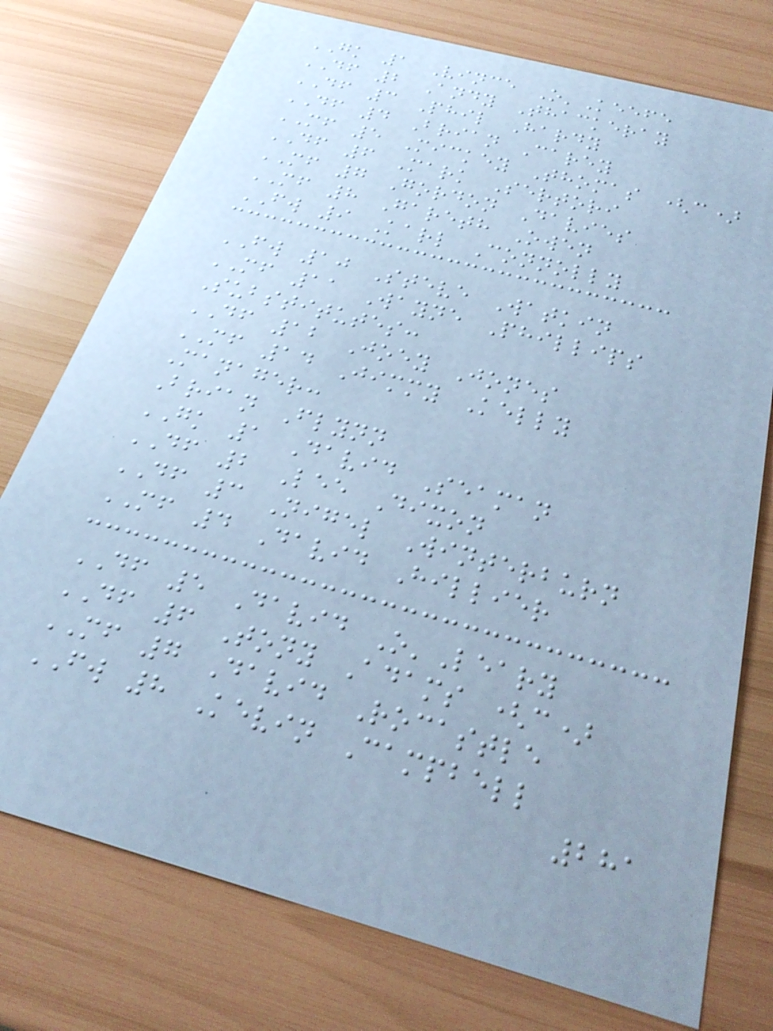GK 1 Vince O'Keefe
DF 2 Andy Thackeray
DF 3 Phil Hardy
DF 4 Brian Carey
MF 5 Mickey Thomas (c)
DF 6 Mark Sertori
MF 7 Gordon Davies
MF 8 Gareth Owen
FW 9 Karl Connolly
FW 10 Steve Watkin
MF 11 Wayne Phillips
Substitutes:
DF 12 Joey Jones
MF 14 Jimmy Kelly
Manager:
Brian Flynn
GK 1 David Seaman
DF 2 Lee Dixon
DF 3 Nigel Winterburn
MF 4 David Hillier
DF 5 David O'Leary
DF 6 Tony Adams (c)
MF 7 David Rocastle
FW 8 Kevin Campbell
281
